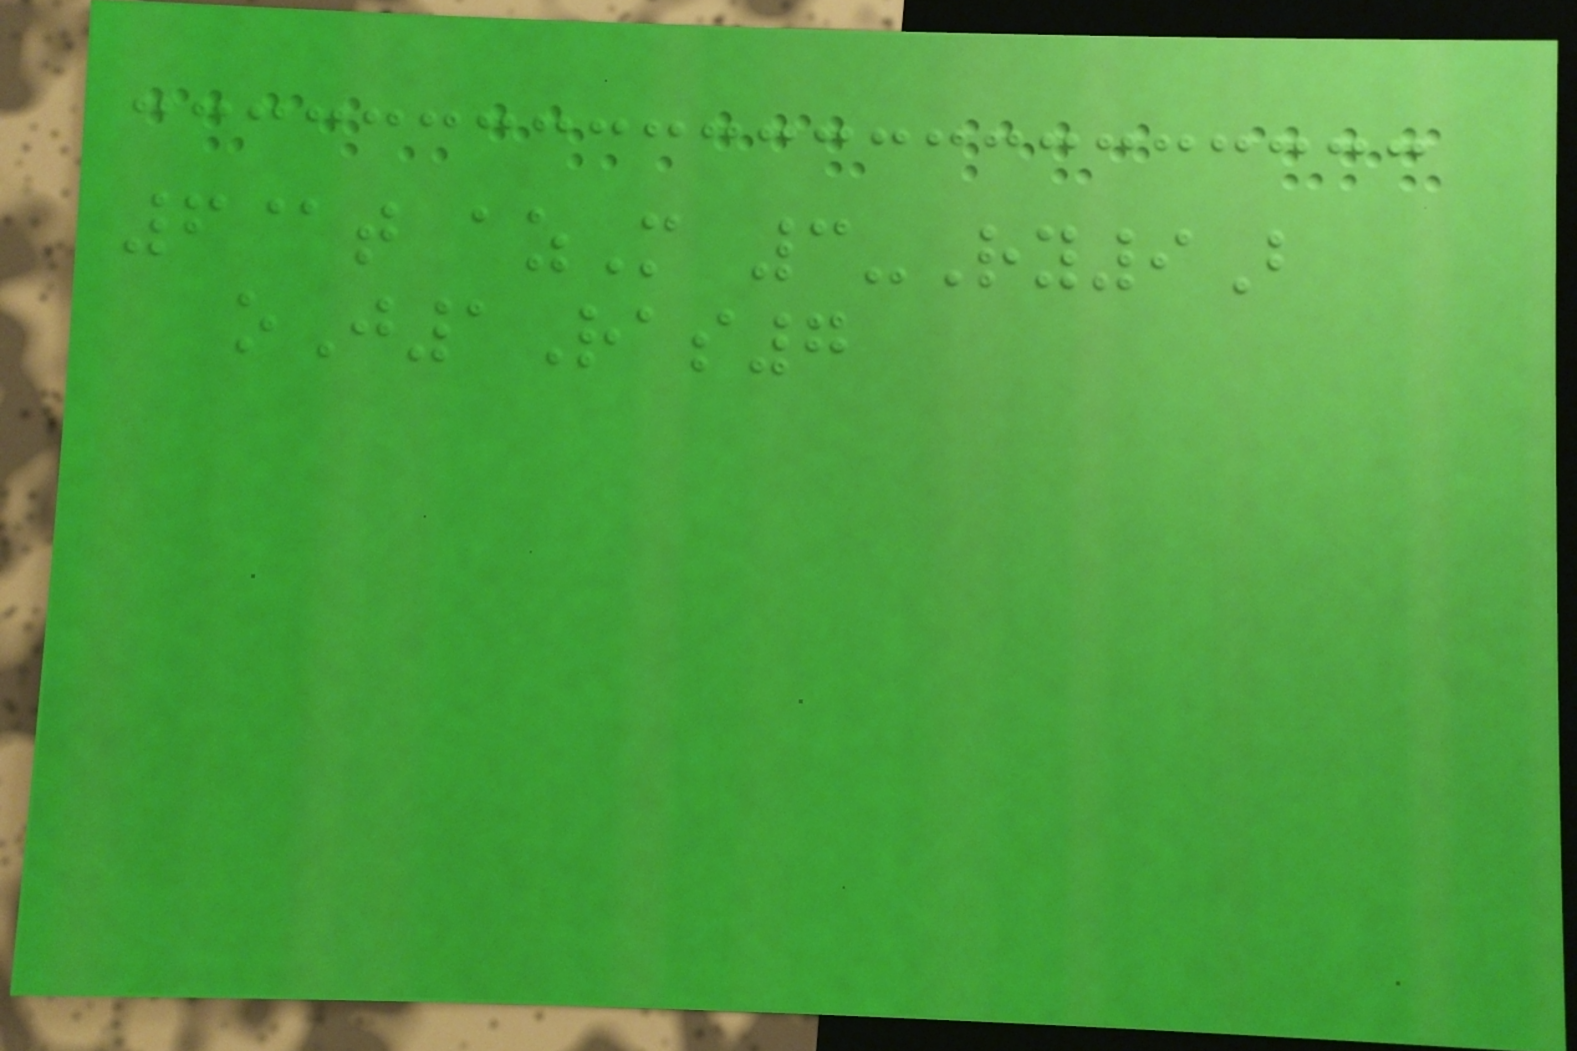6@t azM 3-Ry9B
oJ1Ras7
